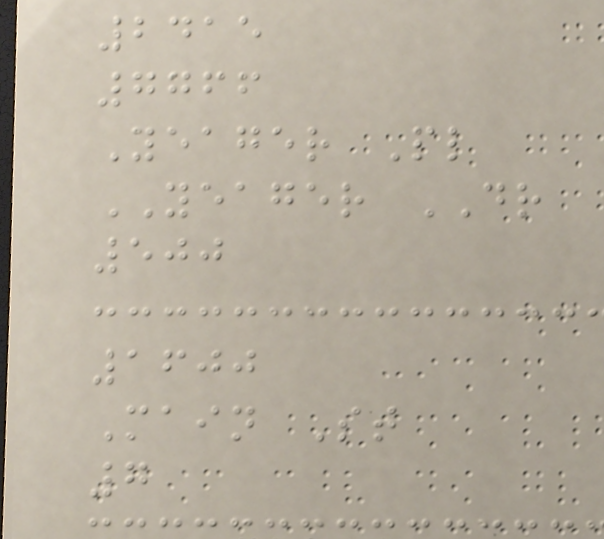2415
7766
Yeager Pl
YEAGER DR
500
1600
Main St
7
